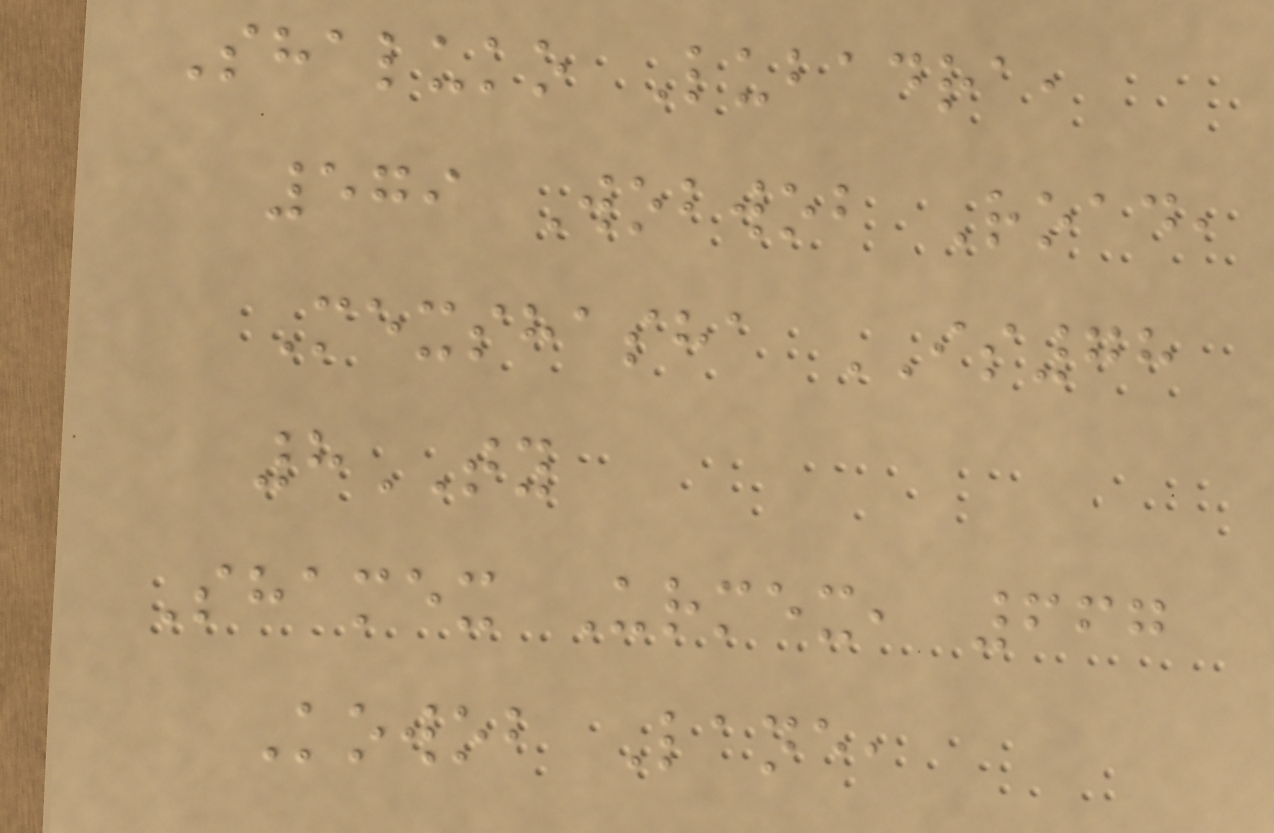Shaluko Lubadra,
579 Wobwob Road,
Mexshasha IS78
8TY
Shamex Urmex, 667
Kowob Lane,
